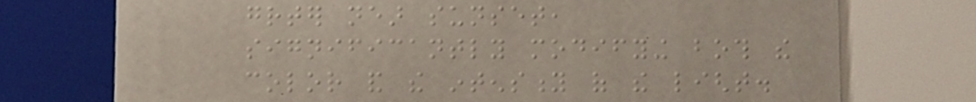greater near sunset,
significantly modifying both the
color and the intensity of the light.
